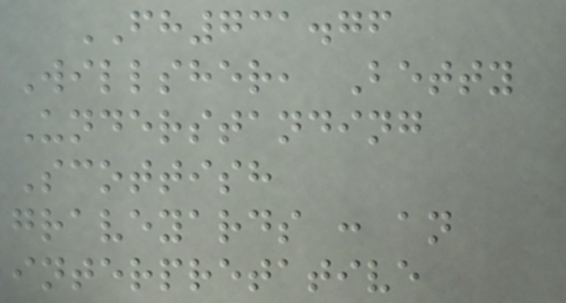FH731.76
Willsher, Betty
Understanding
Scottish
graveyards : an
interpretative
